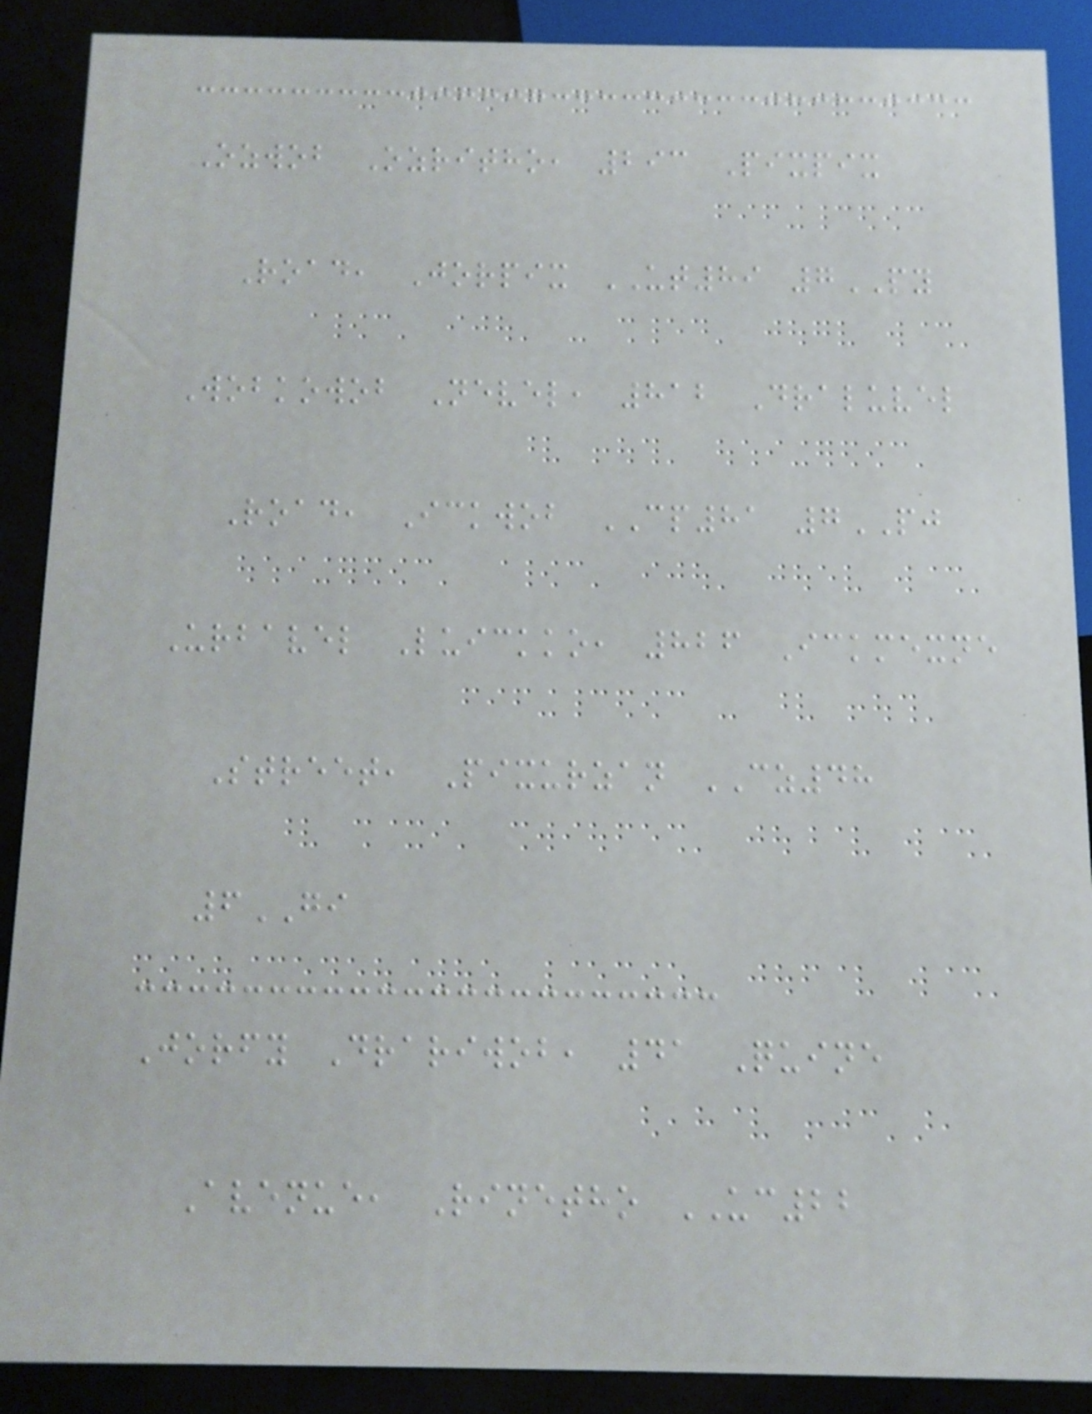Ozwob Ozritho, 293 Pixpix
Road, Jorpix UT89 7PY
Wobkowob Nevel, 812 Draluvel
Road, Ickwob CP81 7PJ
Urbavel Luickko, 826 Ickmexne
Street, Pixurzan CZ48
6GI
Jorfy Drariwob, 41 Quine
Avenue, Rinetho UC22
